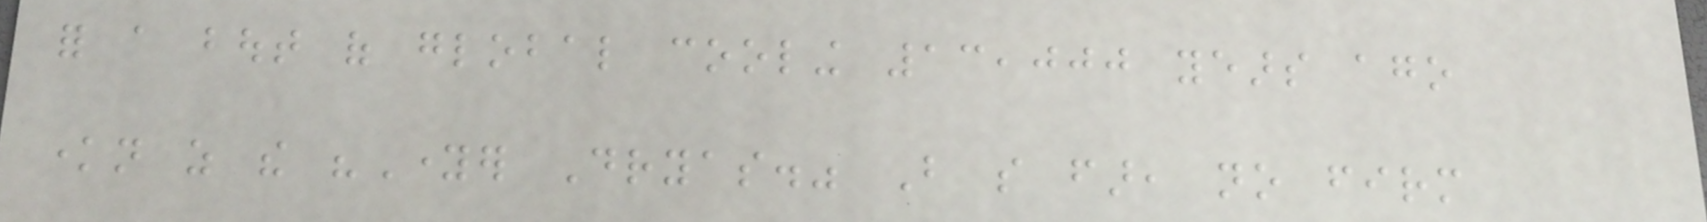for a bout of global cooling 13,000 years ago
known as the "Younger Dryas." But so far, no firm
